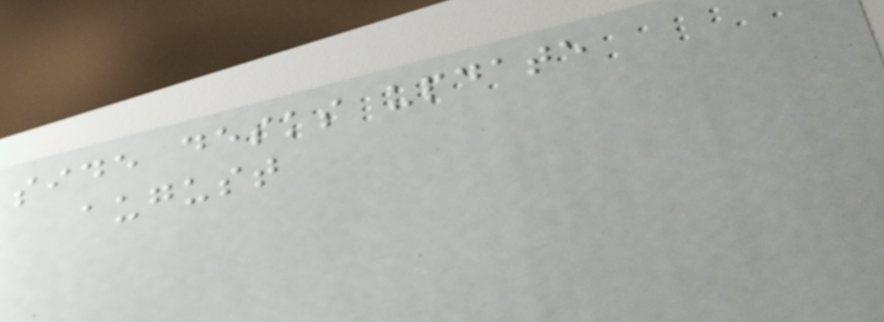side desks update
august
